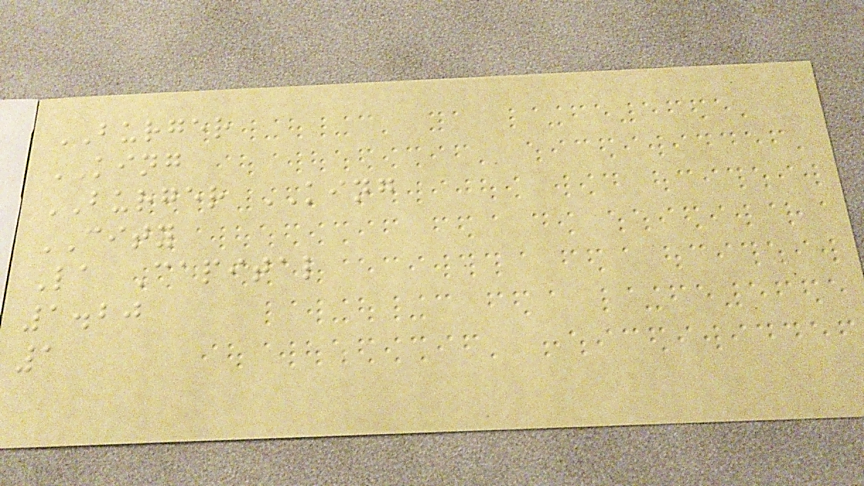BURGER
KING
BURGER KING
CITY
La Capital
1.20
1
